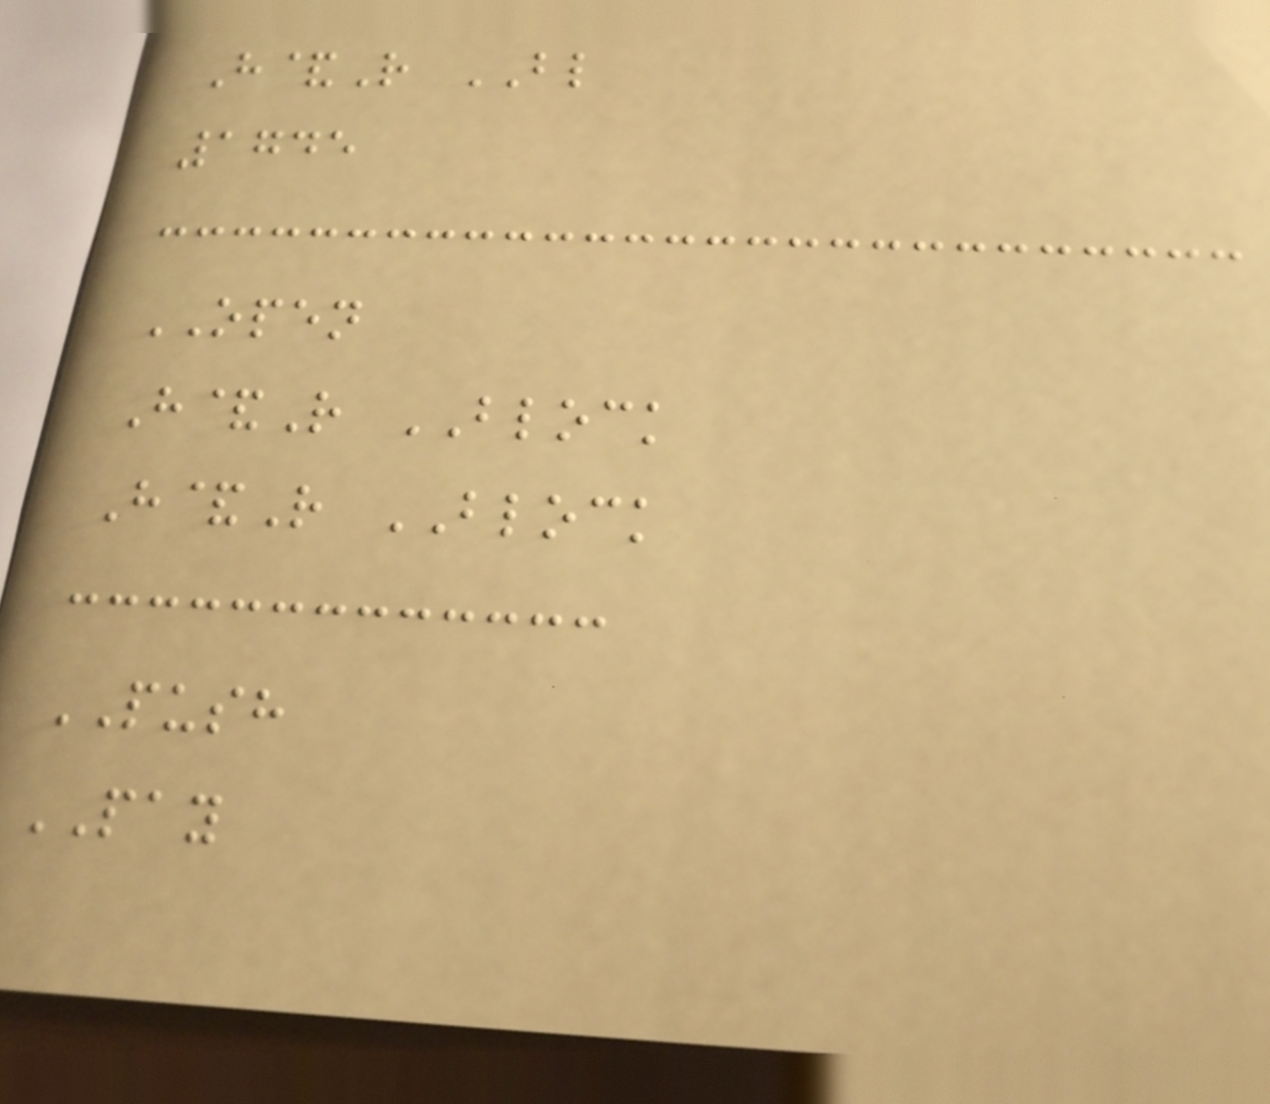H&R BL
1745
OPEN
H&R BLOCK
H&R BLOCK
PUSH
PAY
